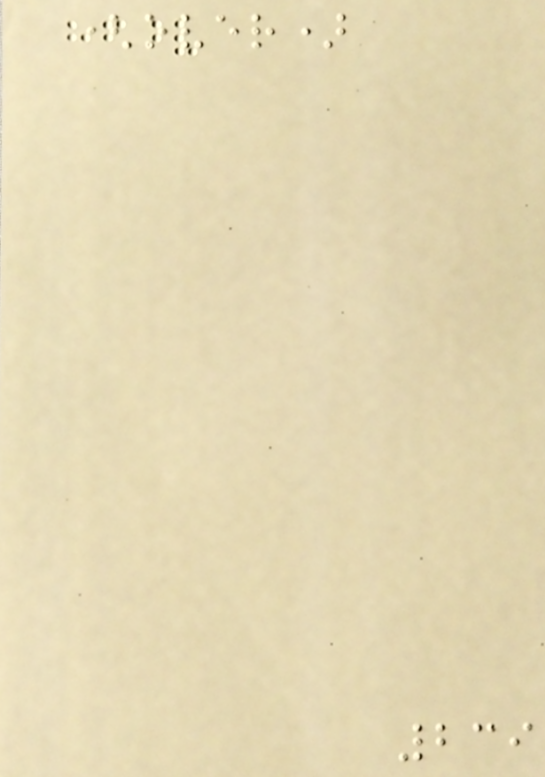(over)
239
